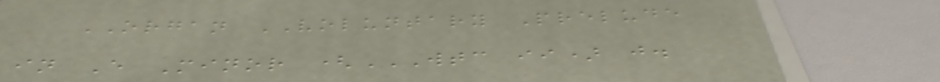ORGAN VOLUNTARY Prelude
in E Minor (WTC II) J.
